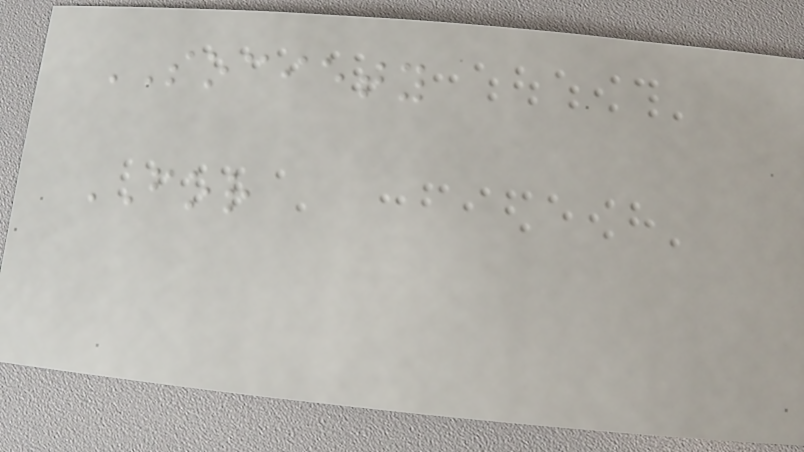SOCIETY
FOR
